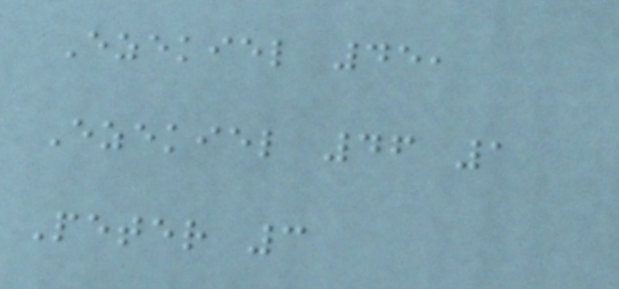Ezekiel 45,
Ezekiel 46 1
Peter 3
